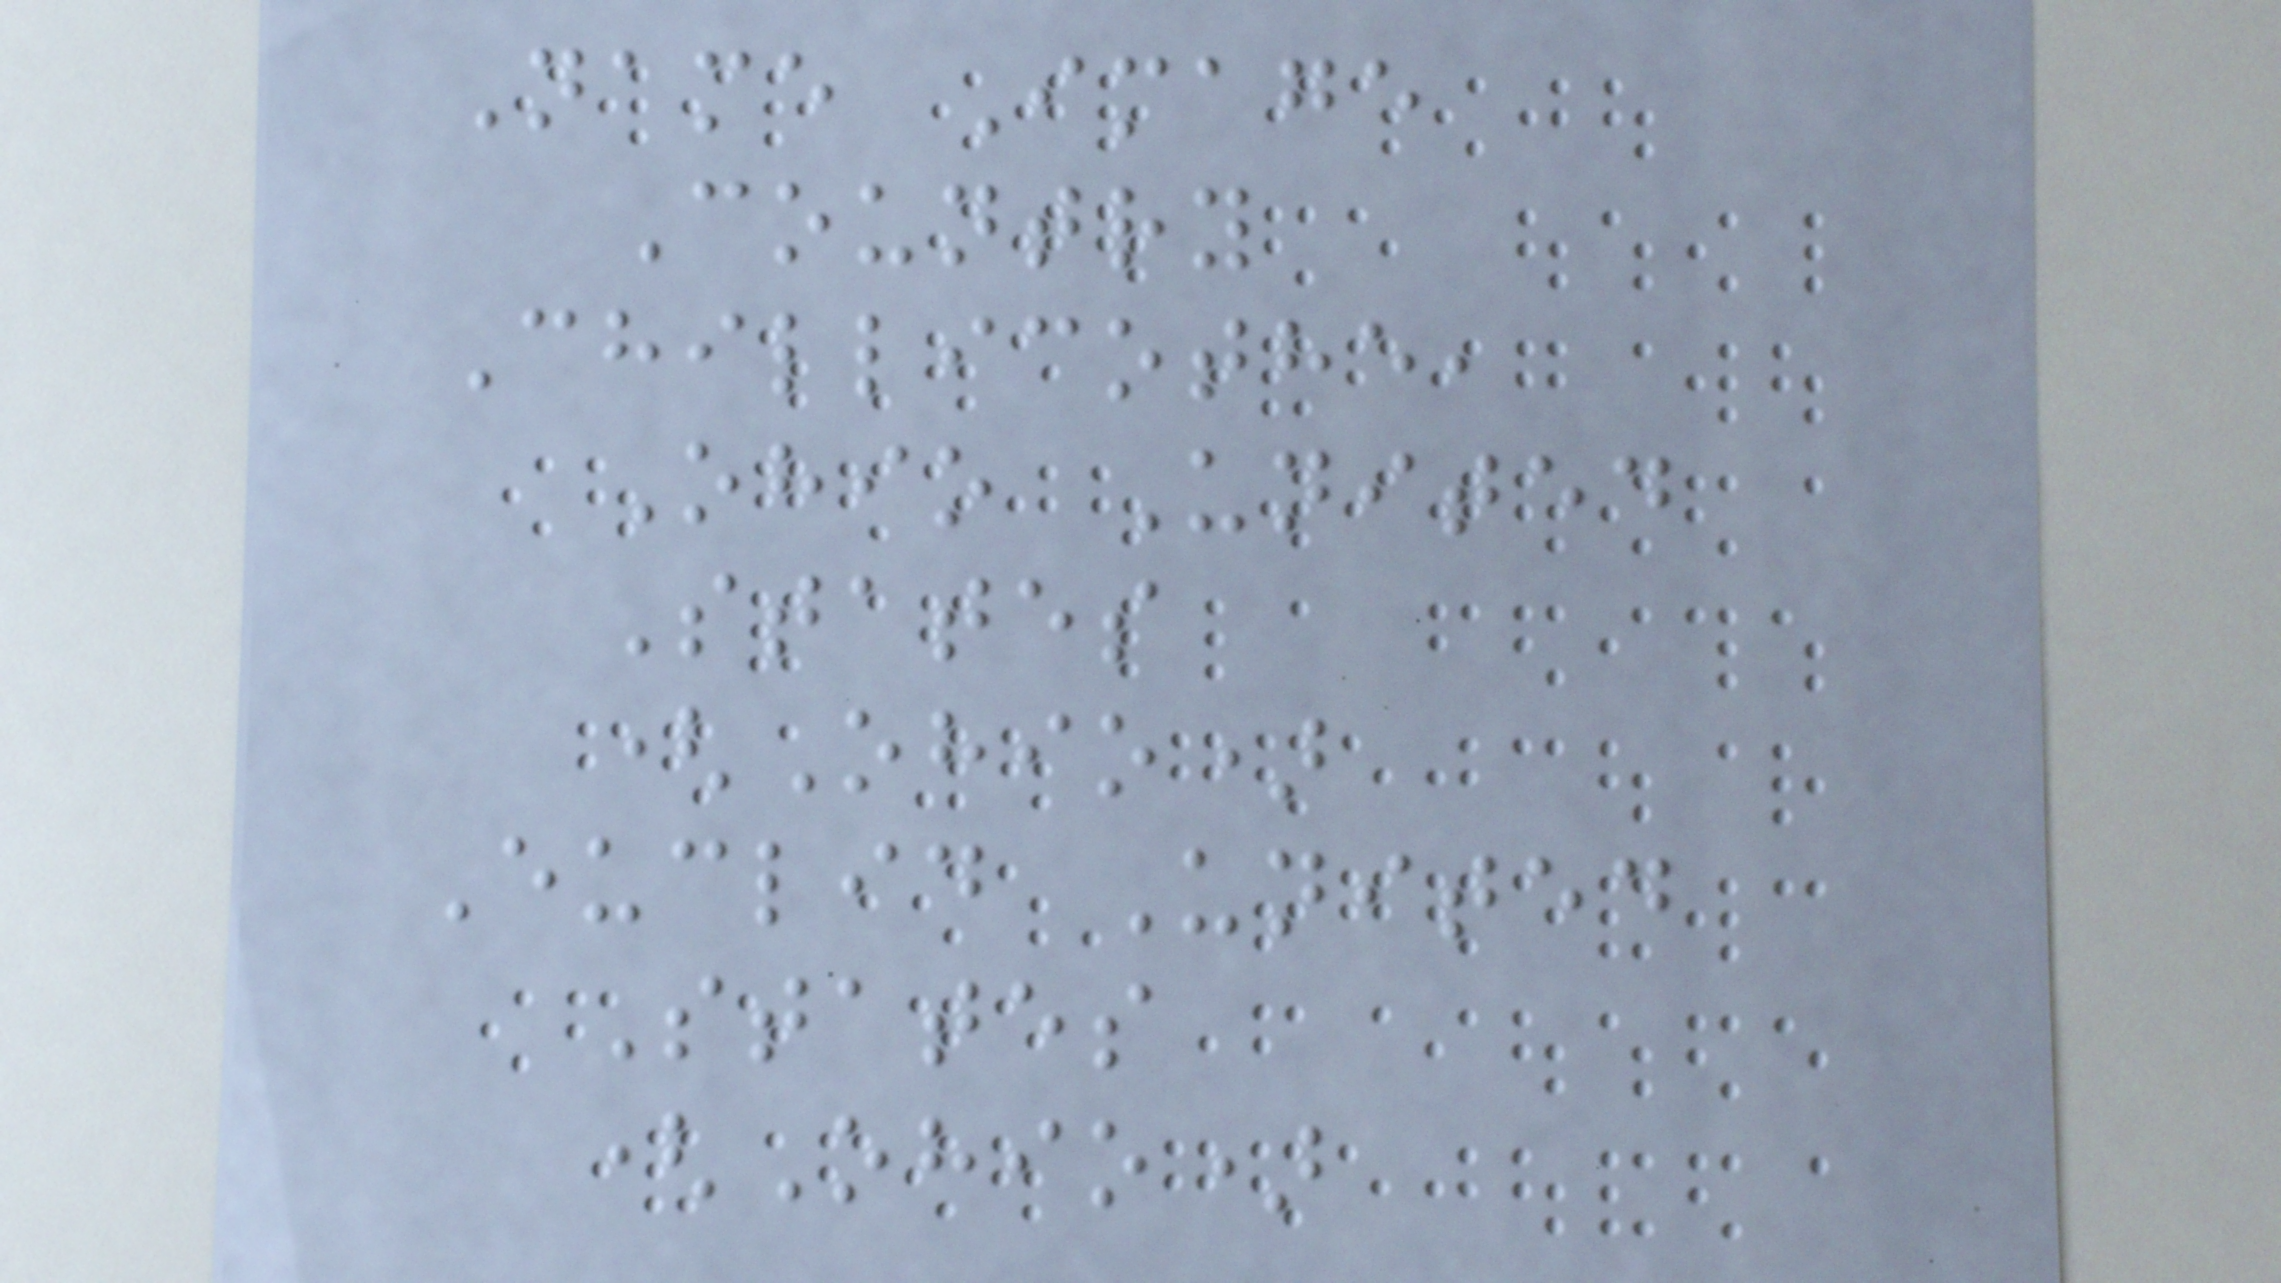Name Image
Country
Chillicothe,
Ohio United
States
(Ohio)
Euclid United
States
(Ohio)
